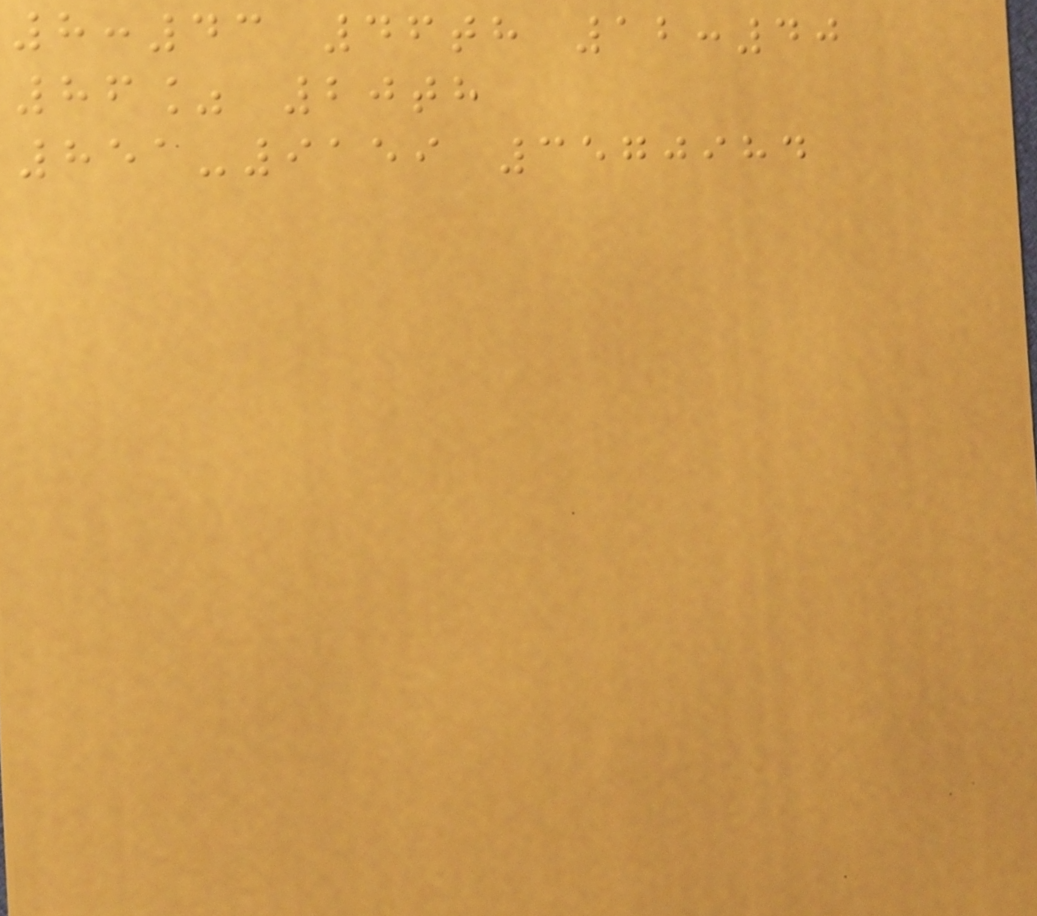8:43 46th 12:40
86% 20th
851-9159 3570984
